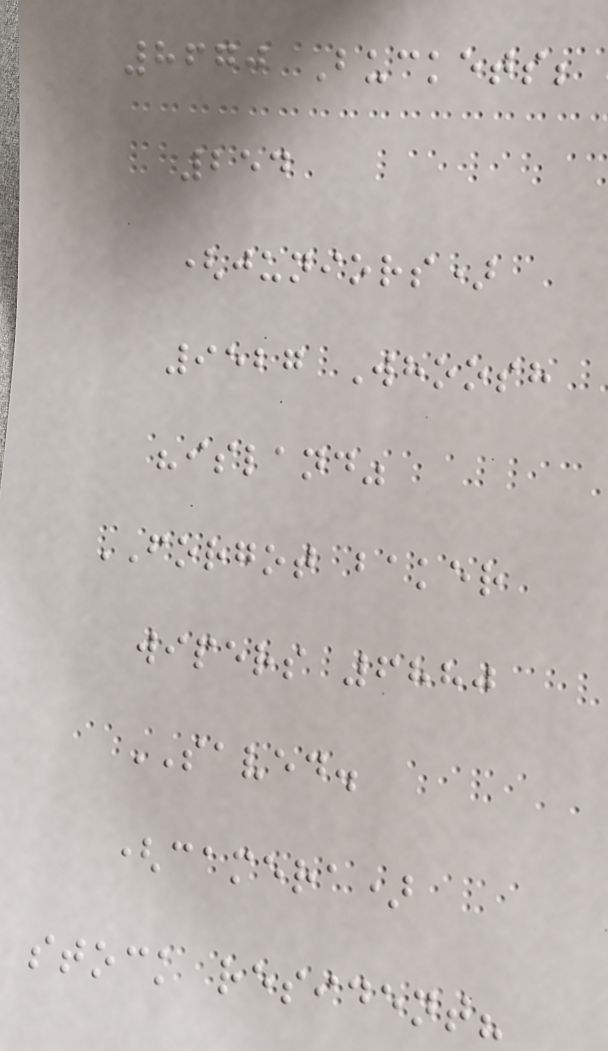8670 Buckets;
254
(juniors)
9527 Whoosh
"island"
FORGOT baker
wipers 6880
SAVED.
(camera)
stock resident?
